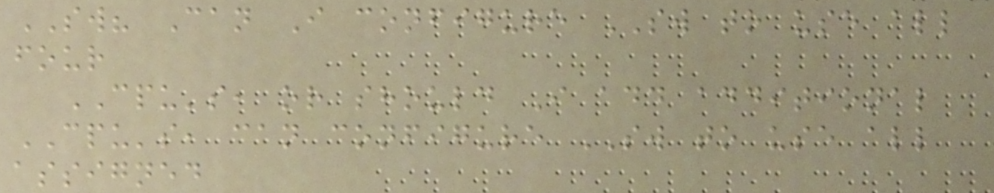SW? Can I configure SW to use all
four
CPU's, or should I add additional
CPU's, can configure SW to use all
assigned
